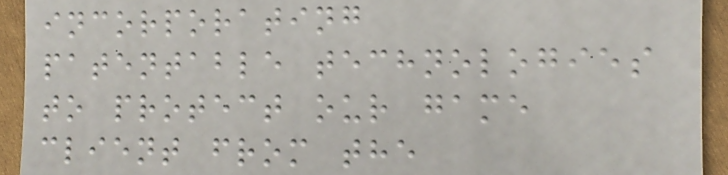incorporating
patentable technologies
to protect our game
client from the
